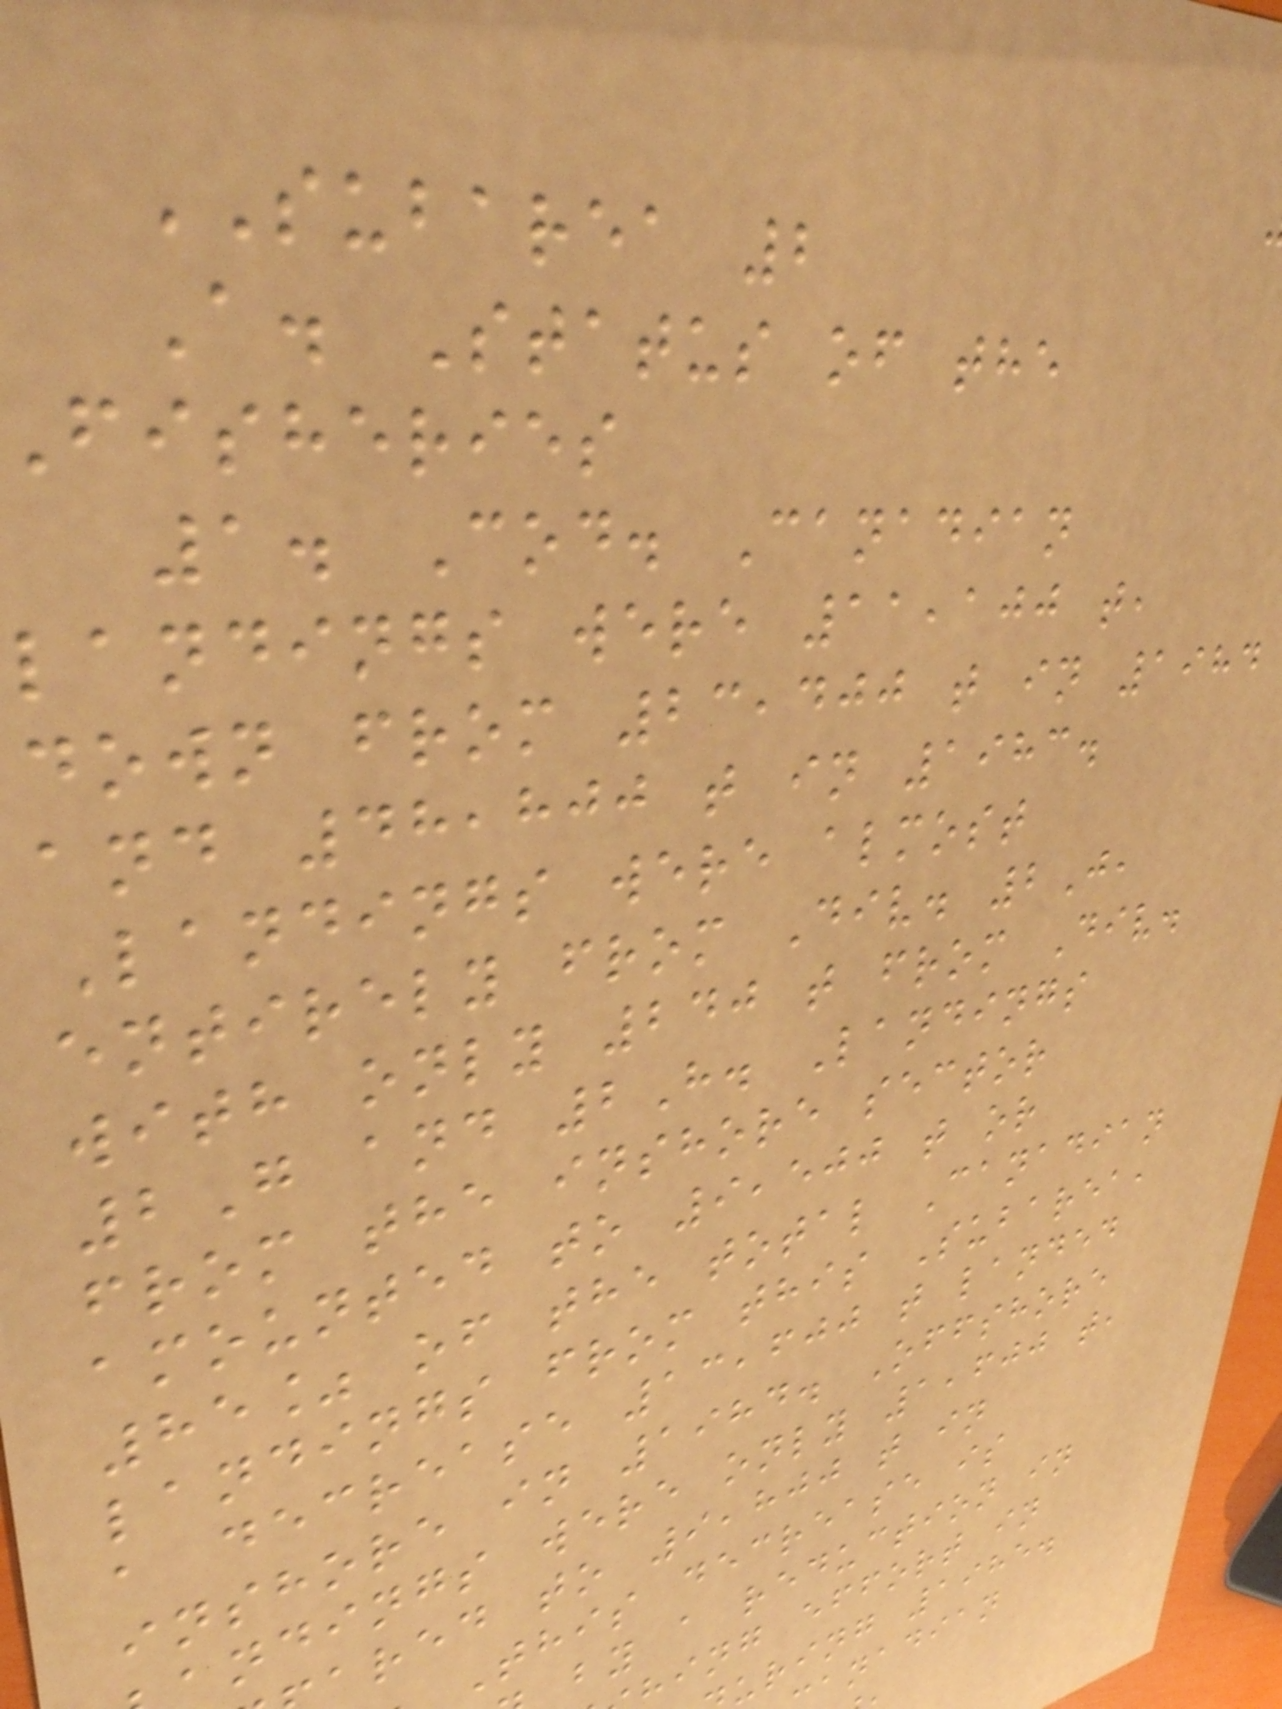SUBAREA 2
A. Status of the
fisheries
1. Cod. Canadian
landings were 11,100 t,
down from 23,400 t in 1984
and 48,800 t in 1983.
Landings were almost
entirely from Div. 2J,
with only 240 t from Div.
2G and 2H. Landings
from the inshore sector
amounted to 9,500 t or
85% of the total Canadian
landings from this Subarea,
a decrease 13,600 t landed
inshore in 1984. Offshore
ndings were only 1,600 t,
ared to 9,800 t in
This decrease is
by a reduction in
ing effort in
uring 1985.
anadian
